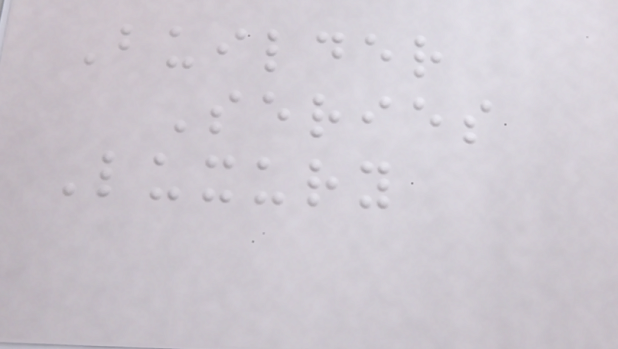Builder
Series
Luxury
